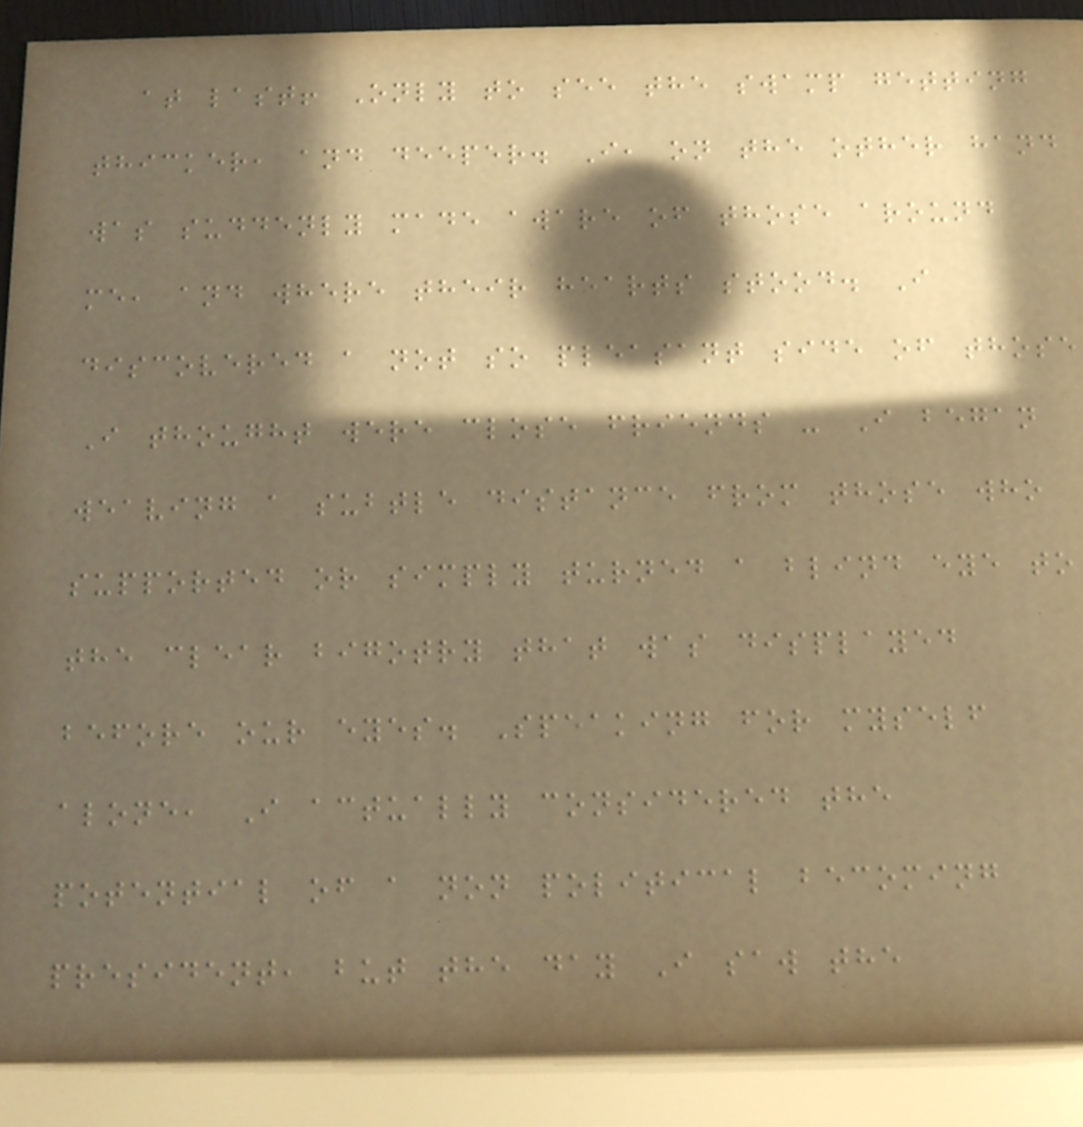at last! Only to see the swamp getting
thicker, and deeper. I, on the other hand
was suddenly made aware of those around
me, and where their hearts stood. I
discovered a not so pleasant side of those
I thought were close friends - I began
weaving a subtle distance from those who
supported or simply turned a blind eye to
the clear bigotry that was displayed
before our eyes. Speaking for myself
alone, I actually considered the
potential of a non political becoming
president, but the day I saw the
